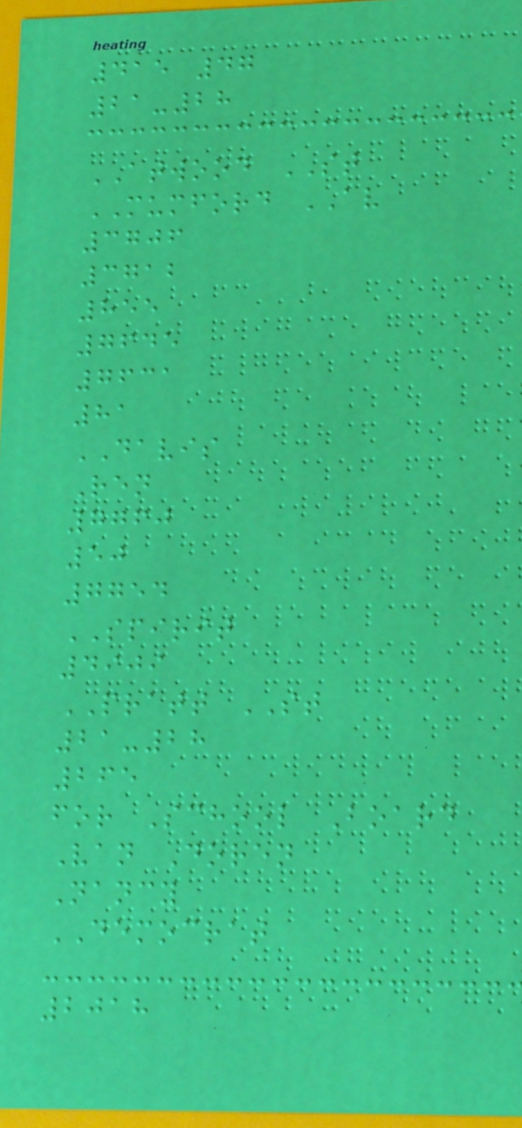415 47
21-28
ATWOOD ST
MUMFORD AV
3706
3712
855
7645
7631
81
DAVIS
Ren
7760
50
7754
SPIRIT
4909
PRATT ST
21-28
265
for School Board
Van Doren
Nancy
DEMOCRAT
2018
